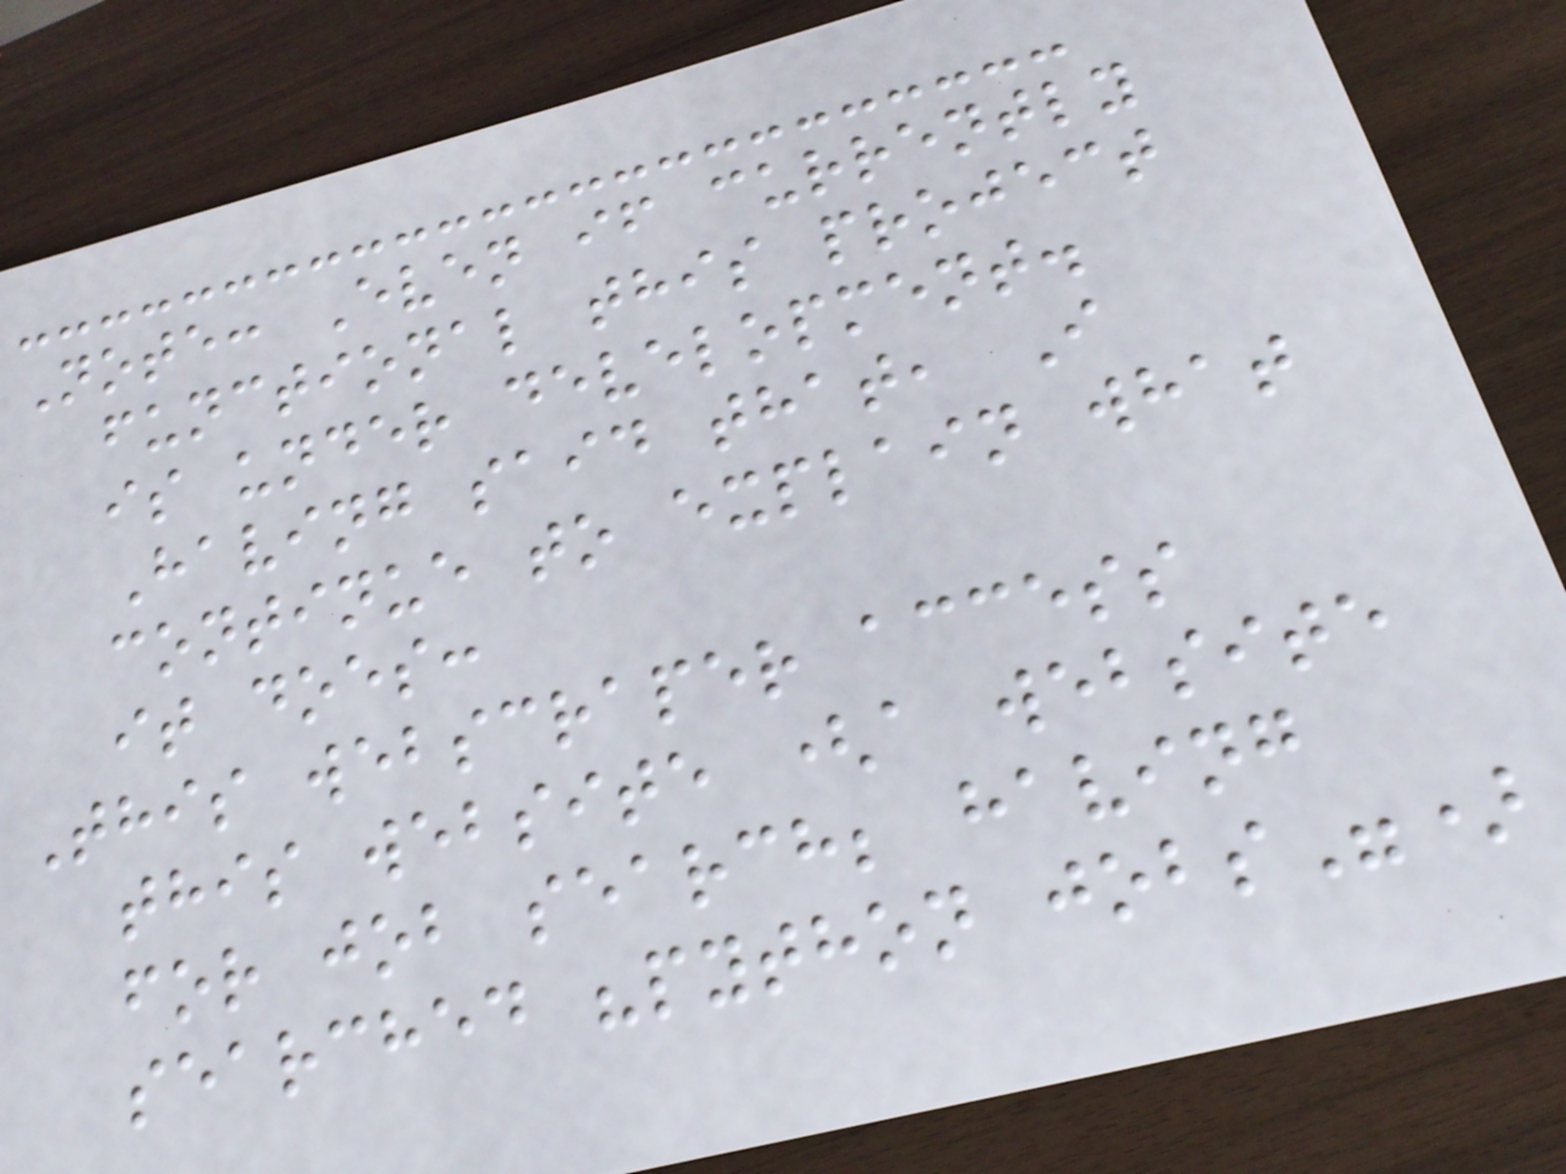Note: Even if currently
functional this project
is under development.
Having said that, I
continue to explain what
it does:
This webscraper access
this website (a website
for job search; having
searched "python jobs")
